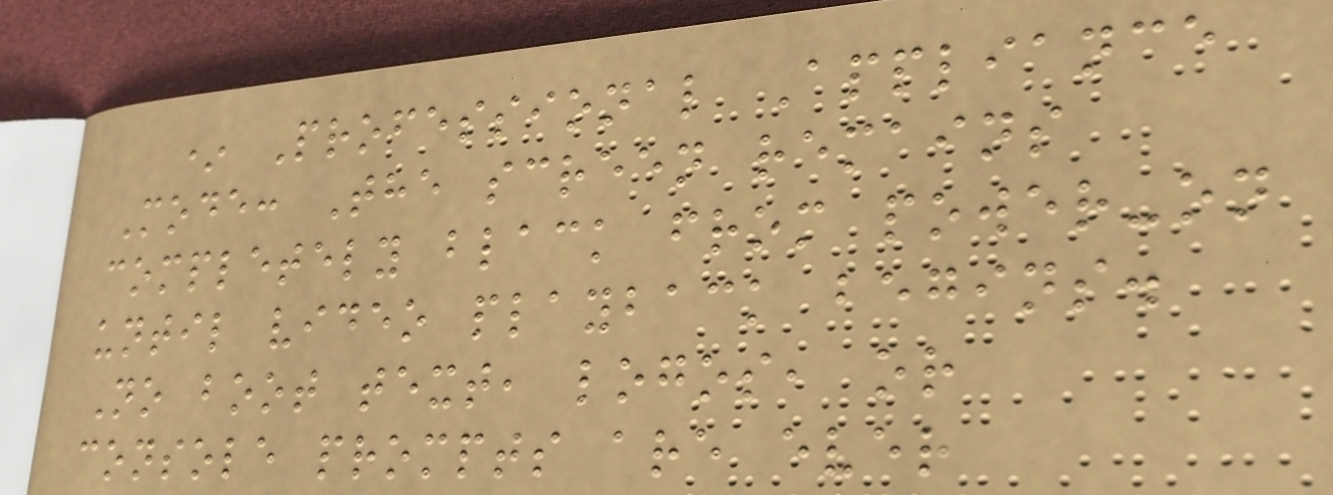* Professional Appliance
Mode: The screen remains
completely black from power-on
until video playback begins.
No boot text, logos, or
console prompts are ever
